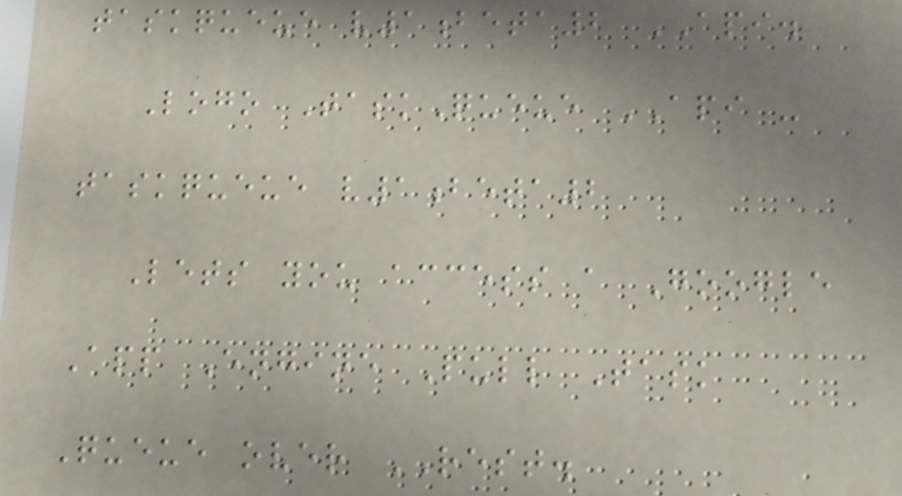taskqueue v1beta2 API.
Logo TaskQueue API -
taskqueue v1beta2
Lets you access a Google
App Engine Pull Task
Queue over REST.
